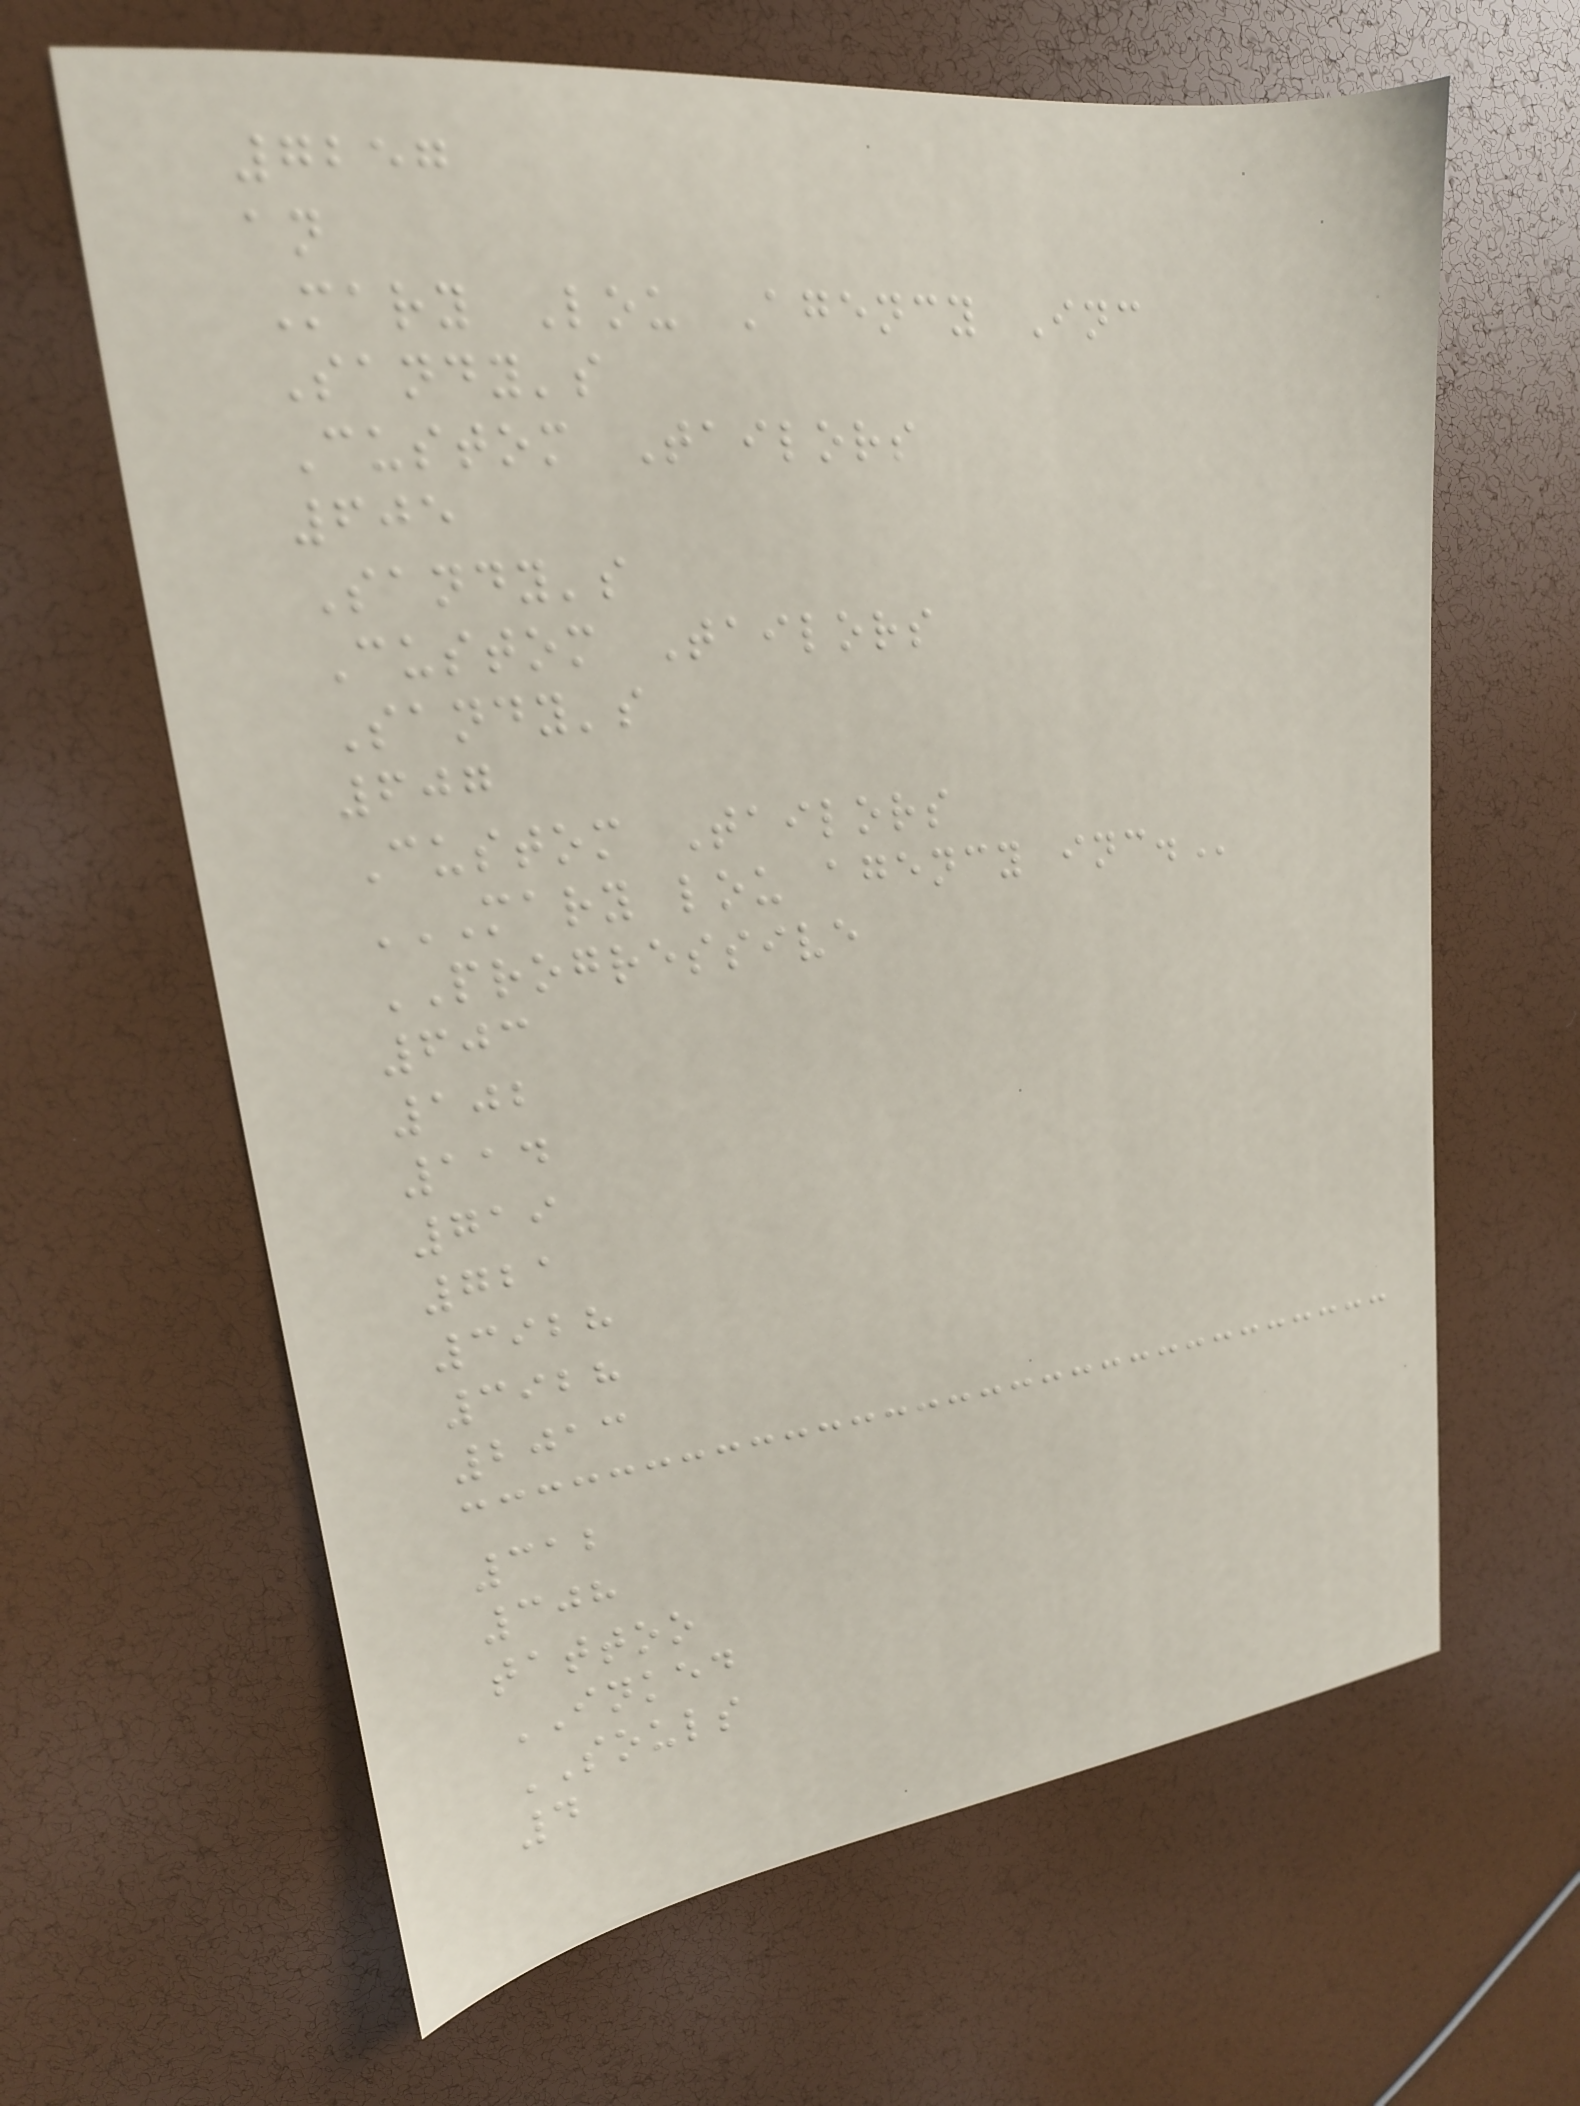7257
an
Mary Lou Agency Inc
Sandy's
Custom Tailors
605
Sandy's
Custom Tailors
Sandy's
607
Custom Tailors
MARY LOU AGENCY INC.
PROGRESSIVE
603
102
114
719
721
3928
3928
2013
312
308
tattoo
INKED
SOULS
4
